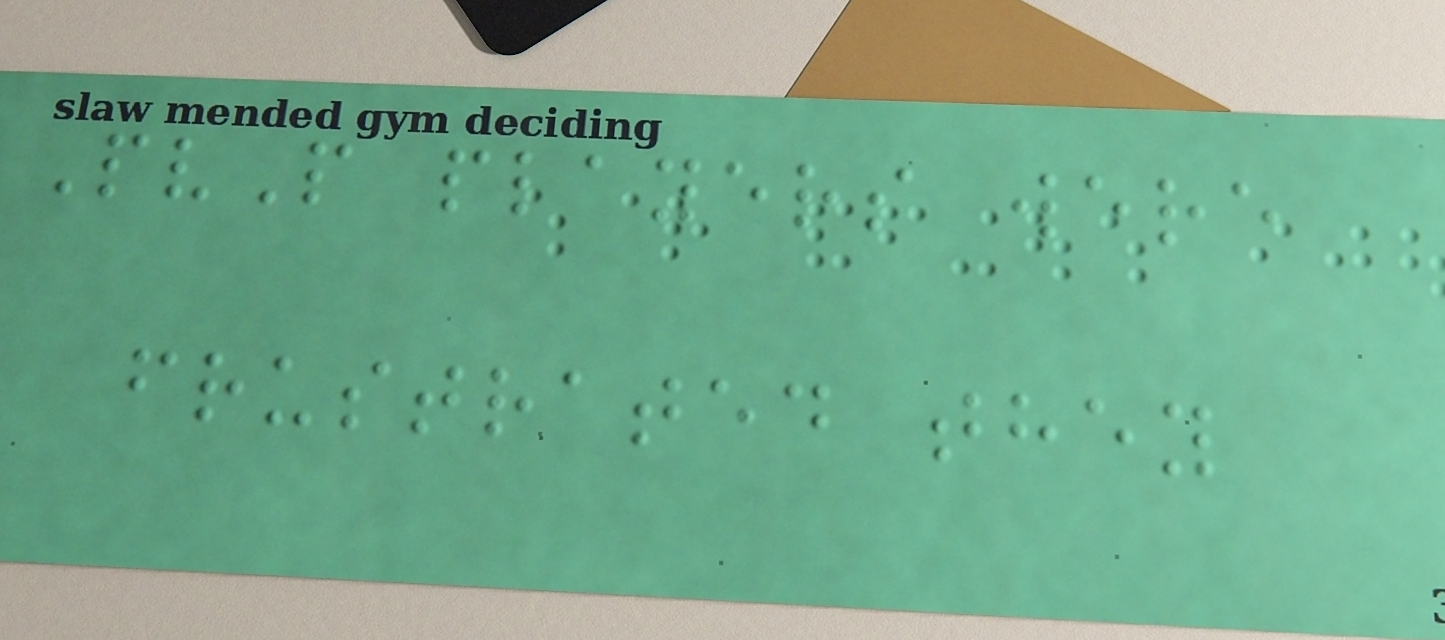PvP players were
frustrated they
